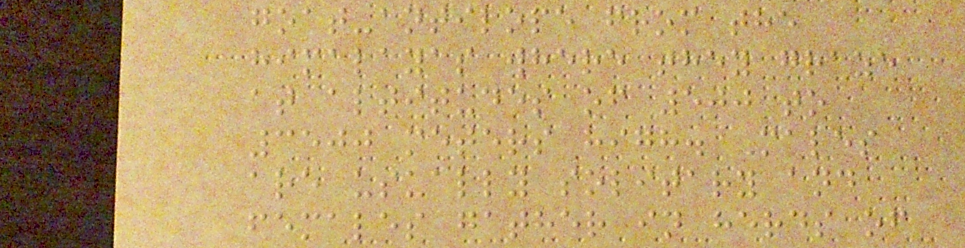goat-antilope from the
himalayas where they graze
at altitudes of 500 to
3500 meters high. Males
are usually solitary and
females gather in herds of
